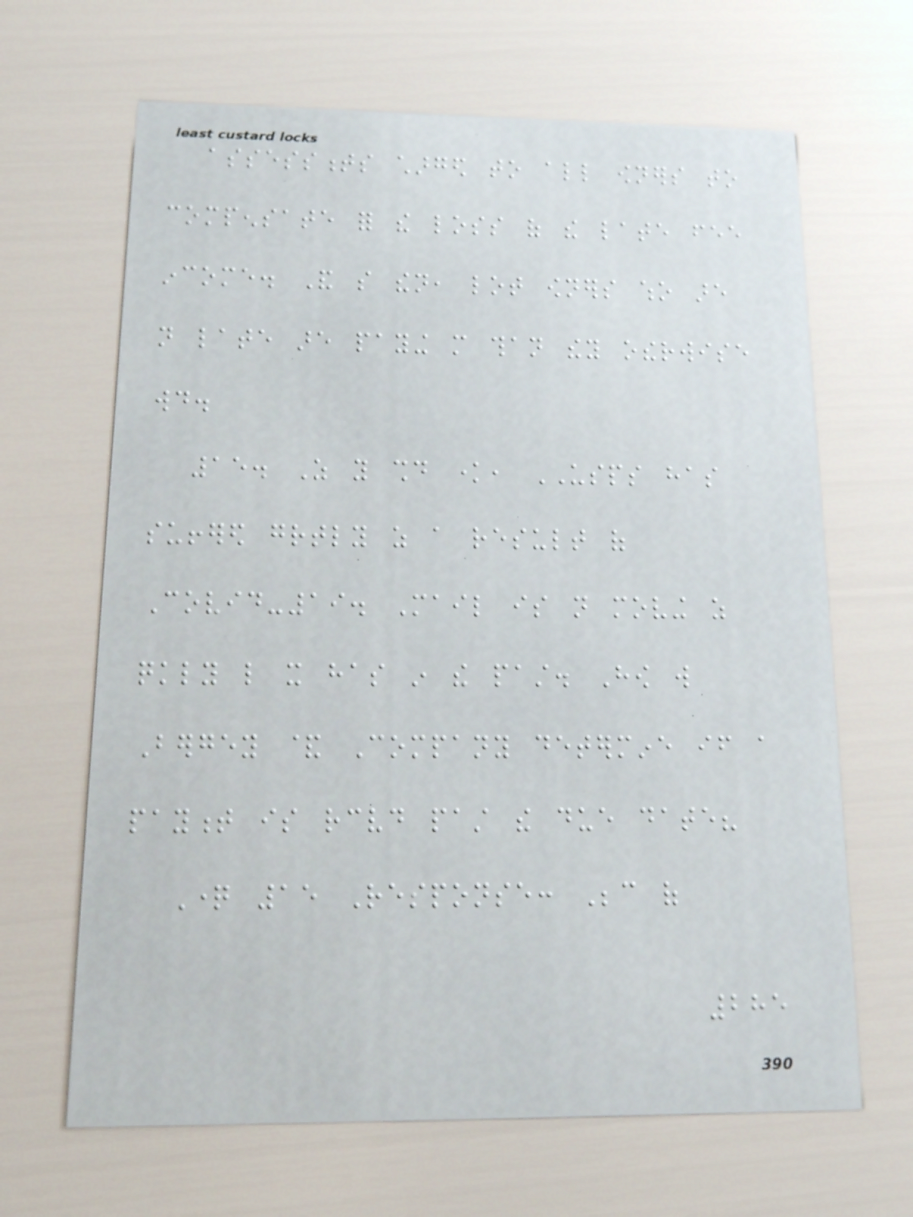assessments charged to all owners to
compensate for the loss of the late fee
income. And so then, lot owners who are
not late are paying more than they otherwise
would.
15. As you should know, USPS has
suffered greatly as a result of
Covid-19. Mail is not moving as
quickly like it has in the past. How will
Bergey & Company determine if a
payment is received past the due date?
Question 15 Response: Because of
285
